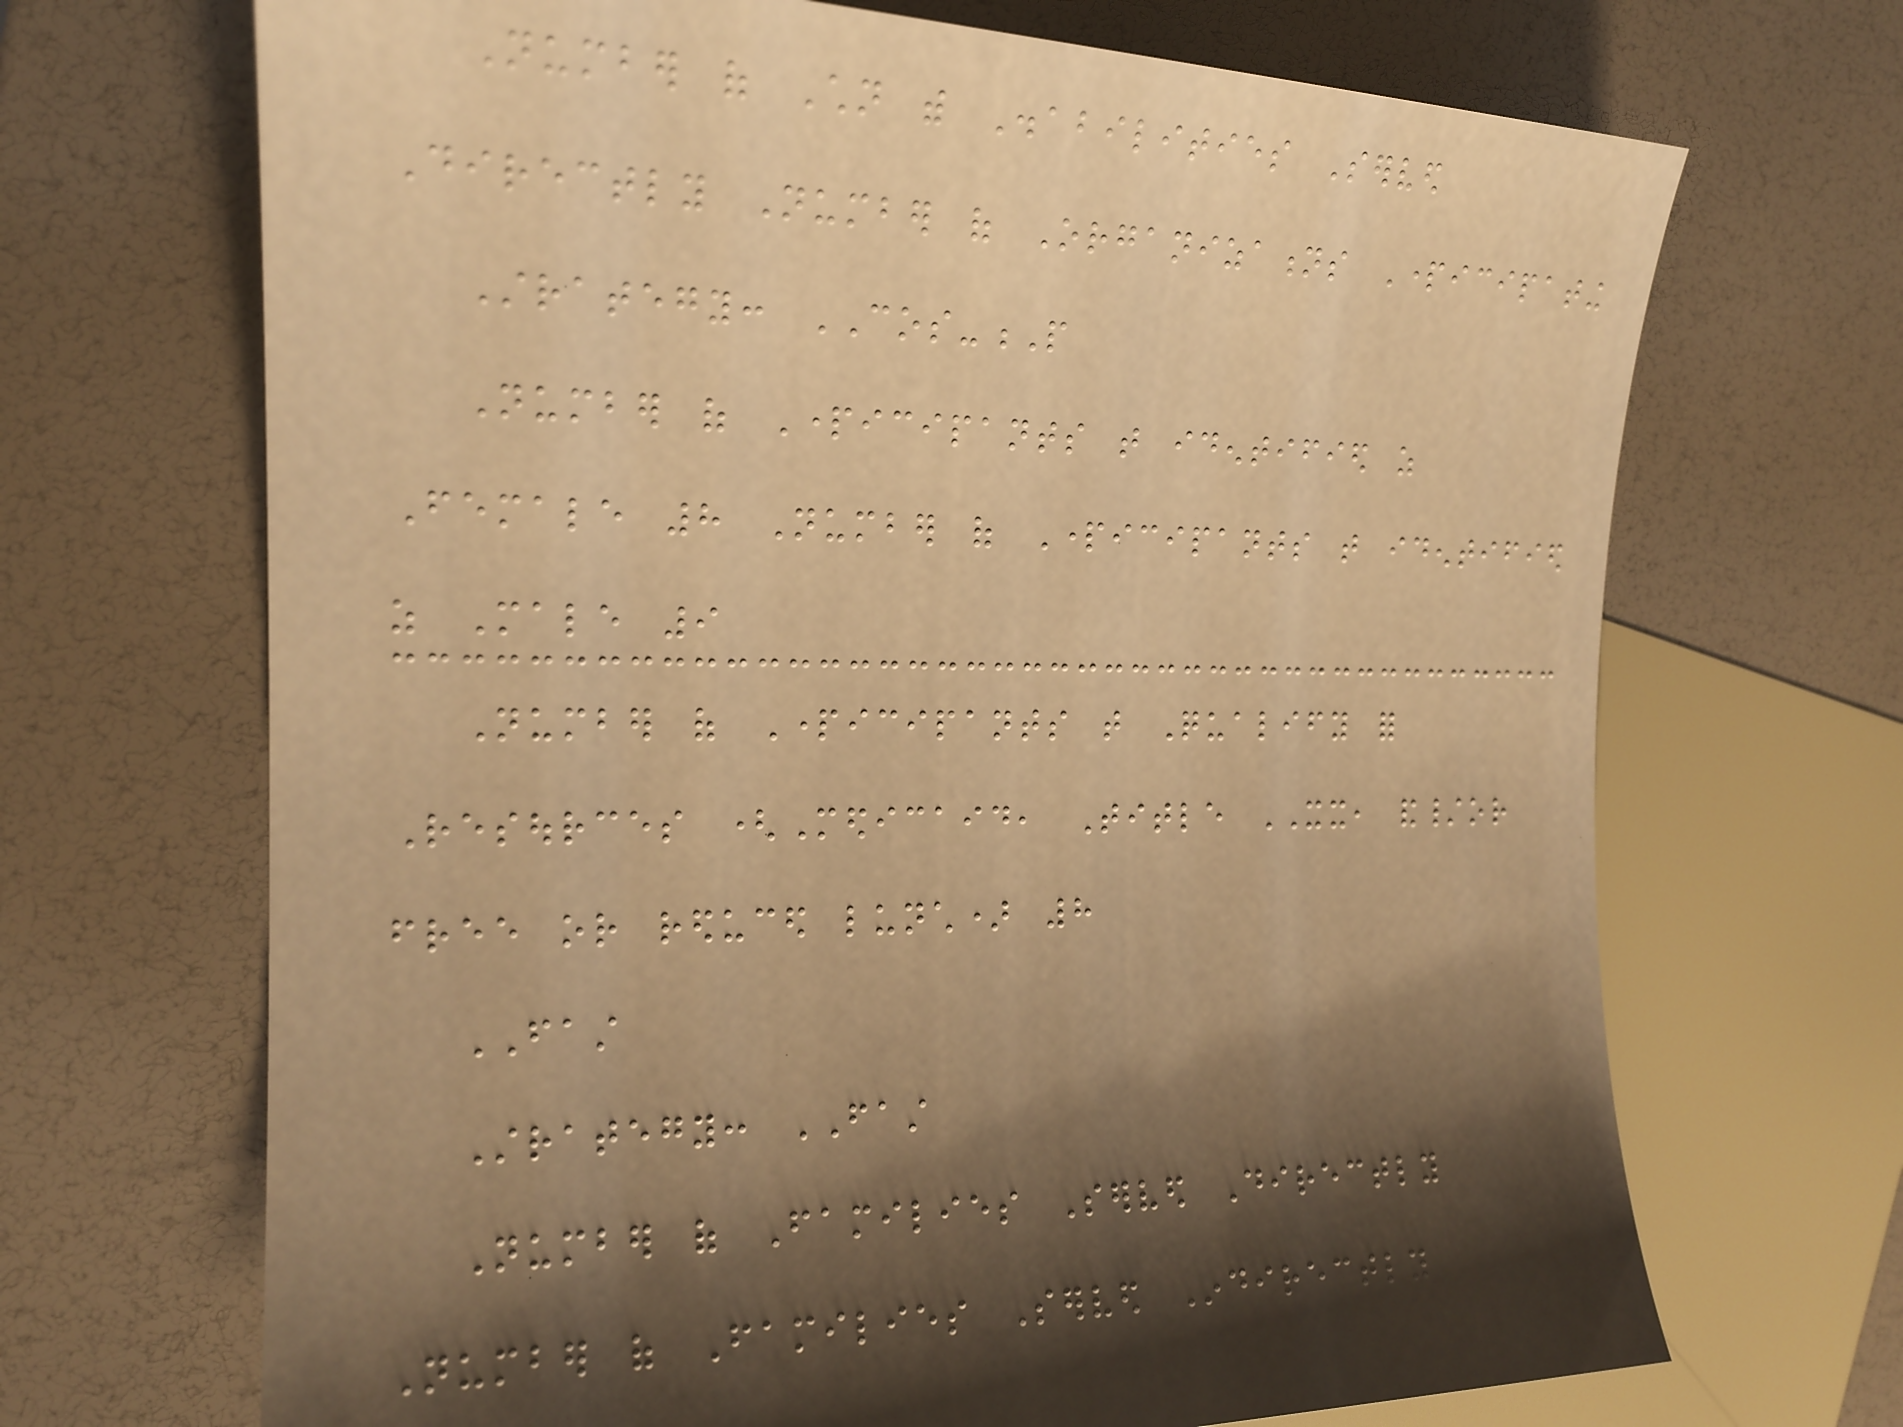Number of Children with Disabilities Served
Directly Number of Organizations Participating
Strategy: COS-P
Number of Participants that identified as
Female 8 Number of Participants that identified
as Male 9
Number of Participants that Qualify for
Resources (Medicaid, Title XX, and/or
free or reduced lunch) 8
FAST
Strategy: FAST
Number of Families Served Directly
Number of Families Served Indirectly
